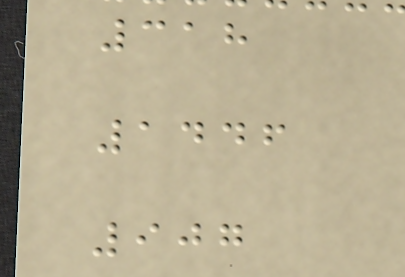318
1446
907
